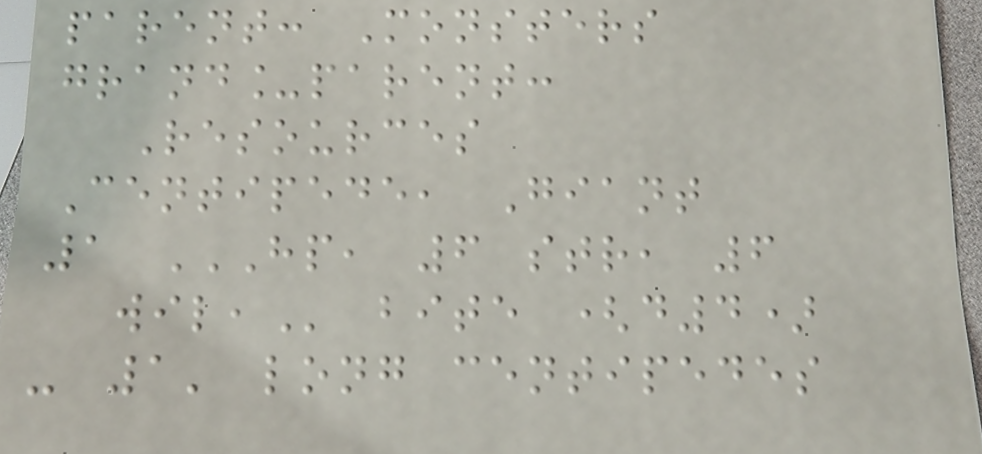parent: Monsters
grand_parent:
Resources
Centipede, Giant
1 HP, 6 STR, 6
WIL, bite (d4)
- 1' long centipedes
